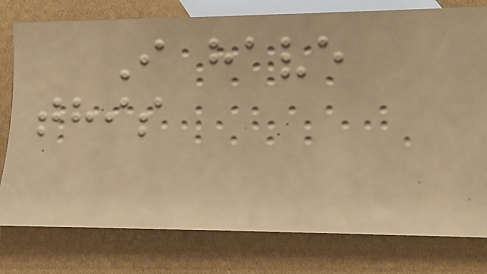I have
this
